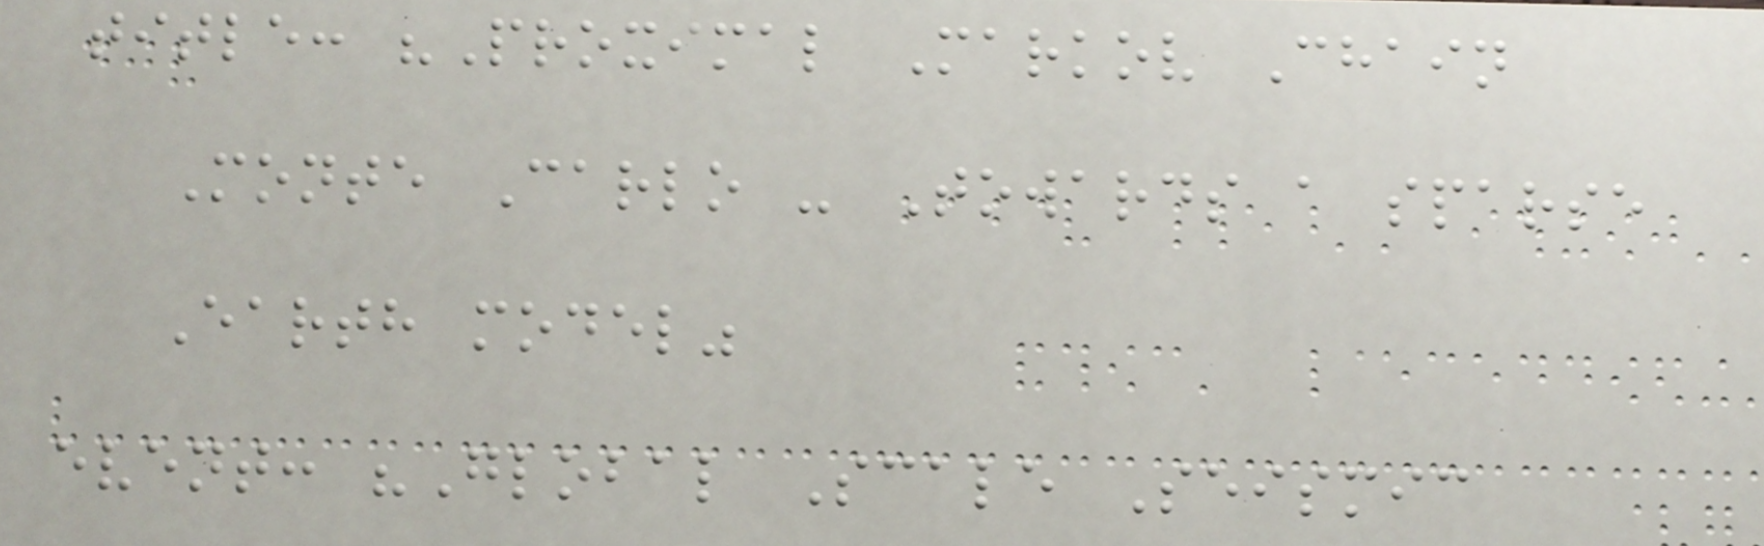title: "Proximal Markov Chain
Monte Carlo - Towards a sparse
Earth model"
event: "Global Scale Seismic
